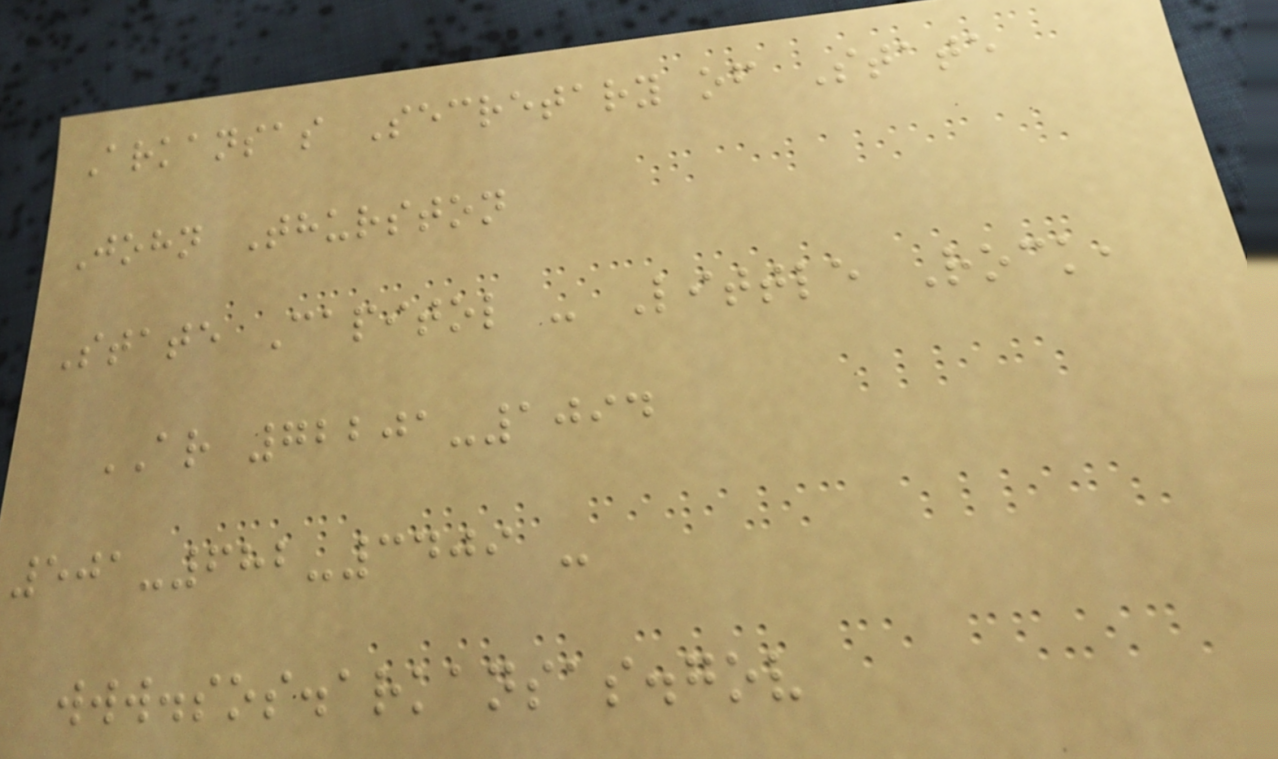Arkansas Secretary of State
John Thurston
State Capitol - Little Rock,
AR 72201-1094
501-682-3409 -
www.sos.arkansas.gov
